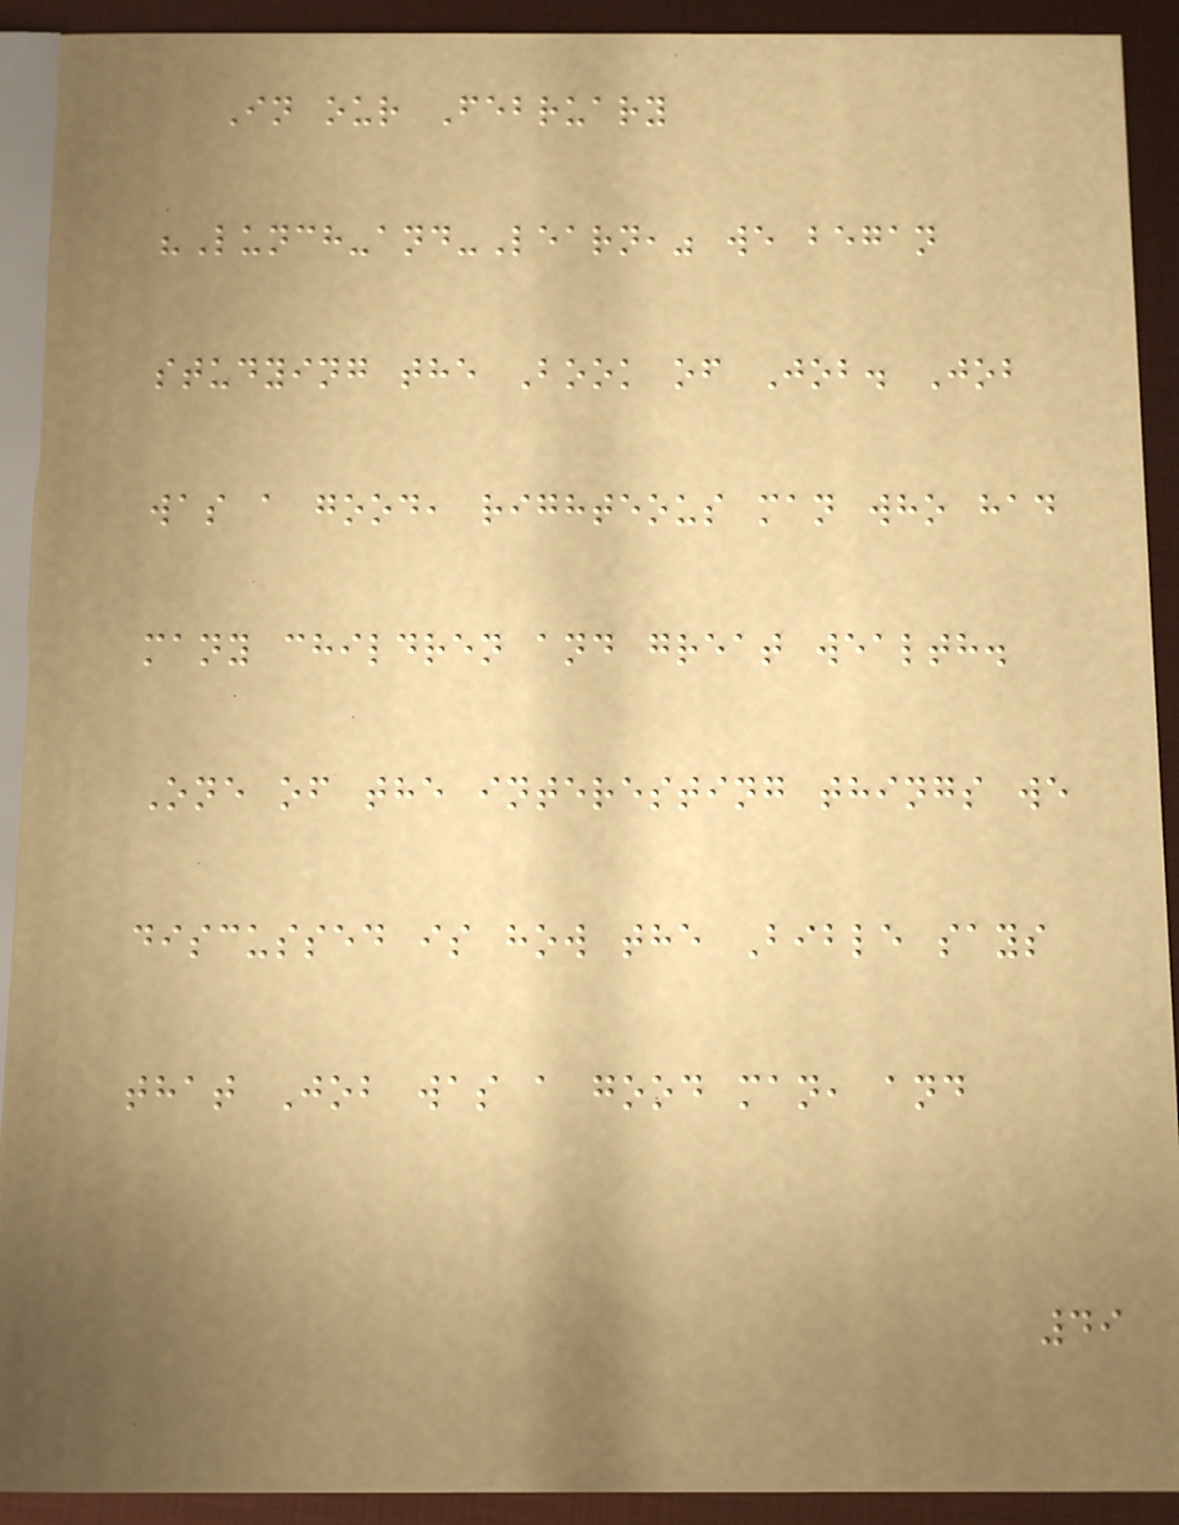In our February
"Lunch-and-Learn," we began
studying the Book of Job. Job
was a good, righteous man who had
many children and great wealth.
One of the interesting things we
discussed is how the Bible says
that Job was a good man, and
49
